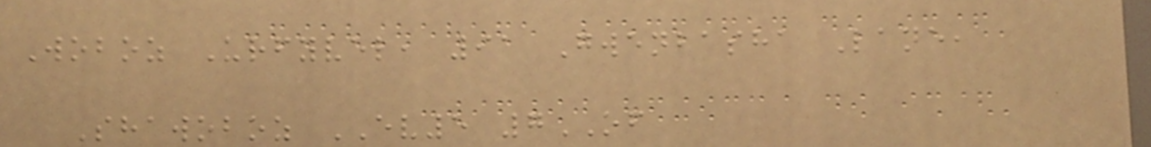Woboz Urfyvel, 91 Gwenbasha Lane,
Shawoboz EV5 7OF
